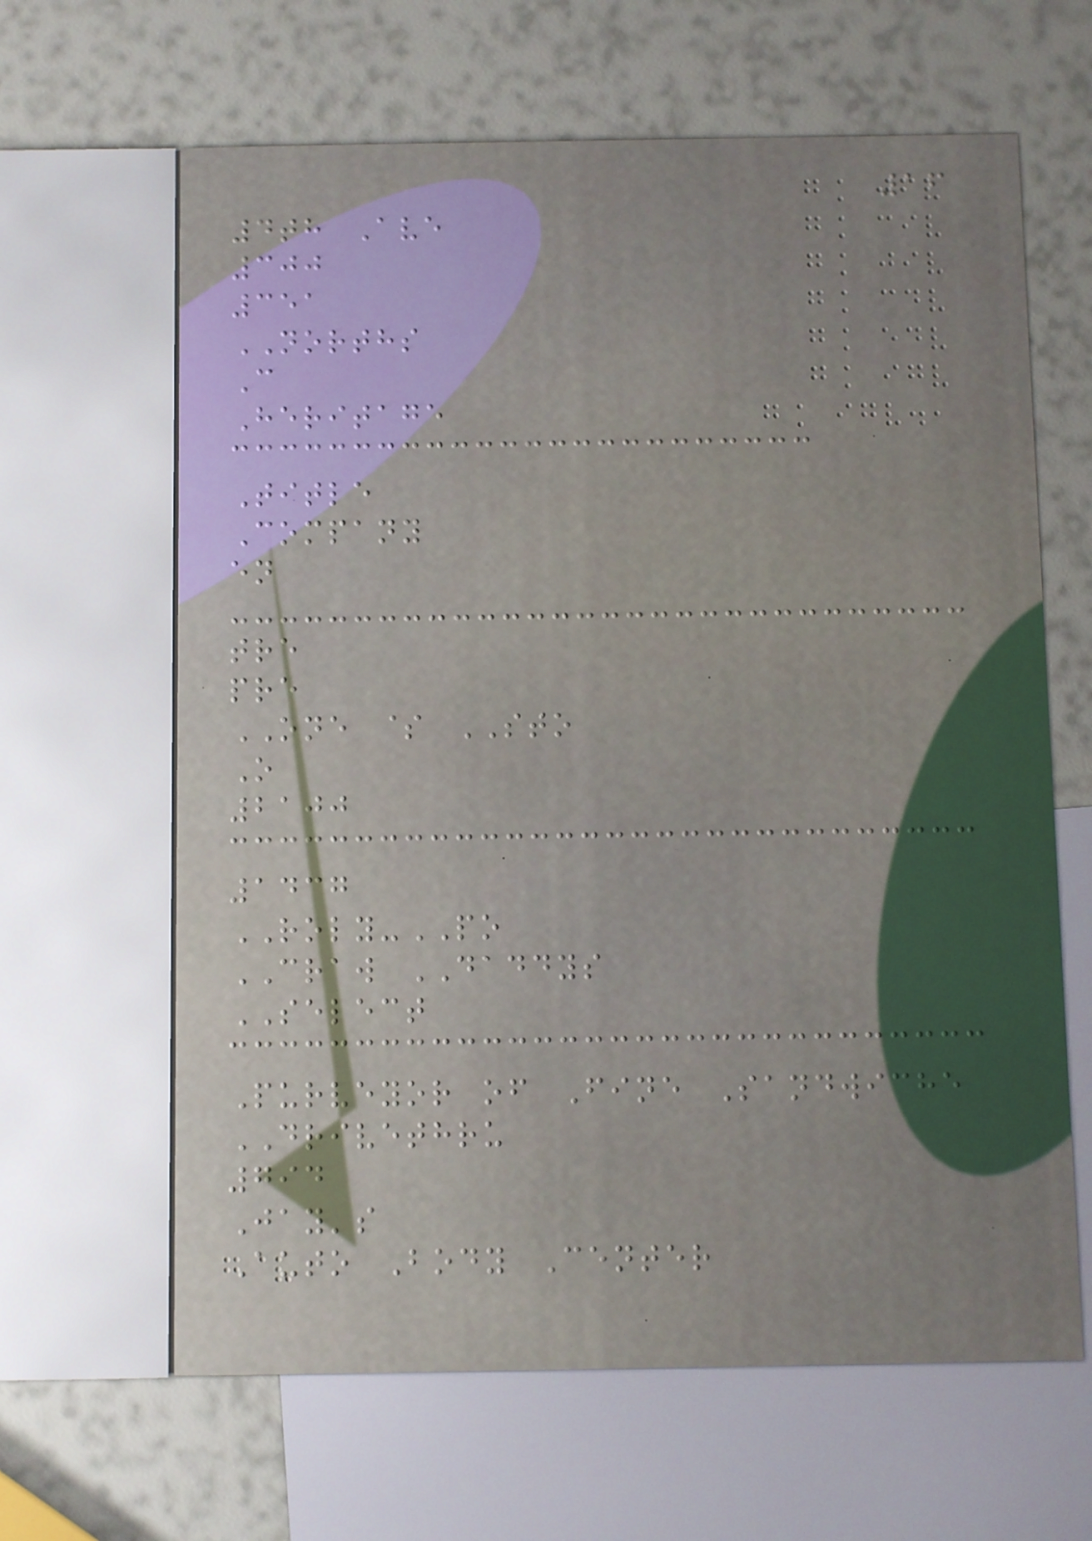16
4th Ave
300
351
NORTHS
C
Heritage
Title
Company
en
tre
pre
ONE $ STO
O
2100
1437
ROLY-PO
CRAW DADDYS
SELECT
Purveyor of Fine Sandwiche
DRIVETHRU
794
Jay's
Auto Body Center
